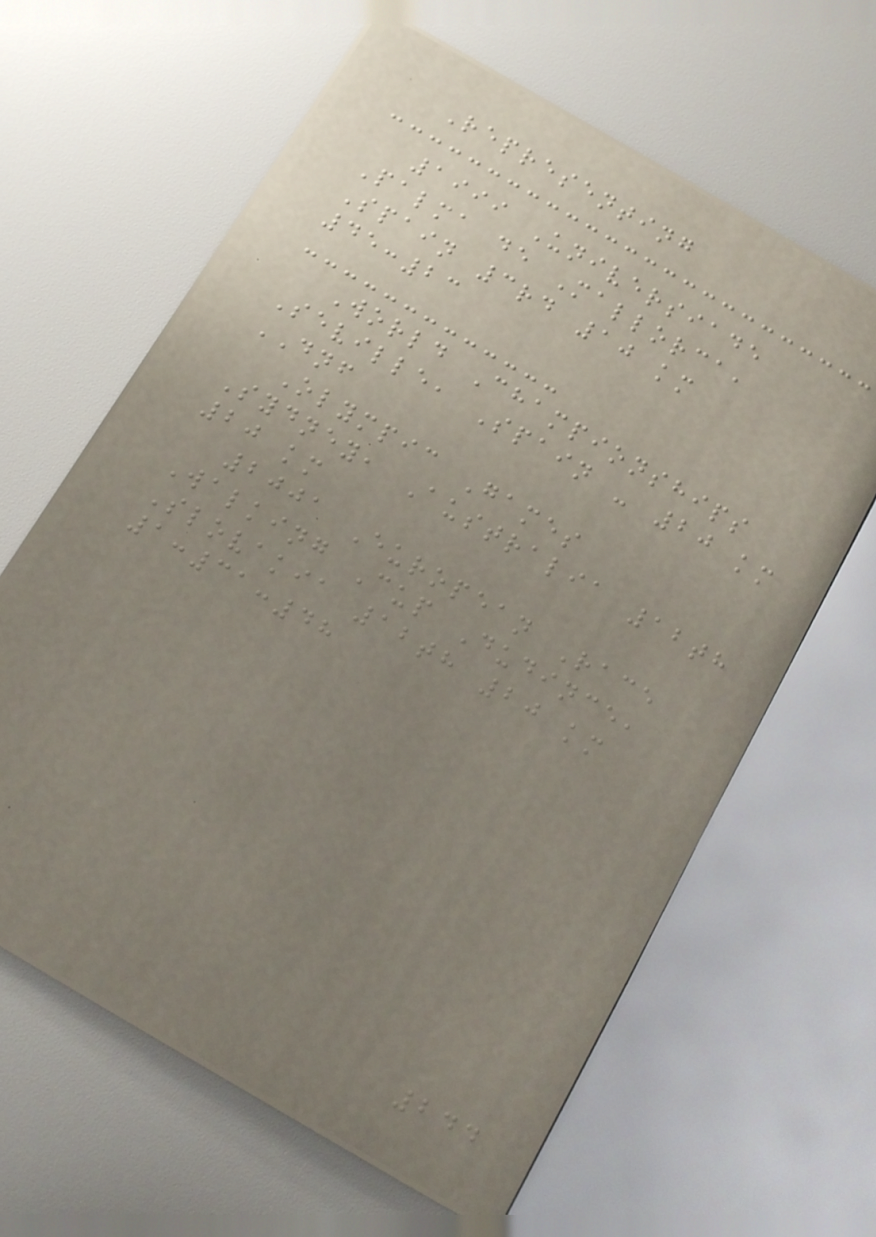Representing
1999 Universiade
Palma de Mallorca,
Spain 3rd 10 km
45:23
World Championships
Seville, Spain - 20 km
DNF
Olympic Games
Sydney, Australia 12th
20 km
2001 European Race
Walking Cup Dudince,
Slovakia 12th 20 km
1:31:48
244
